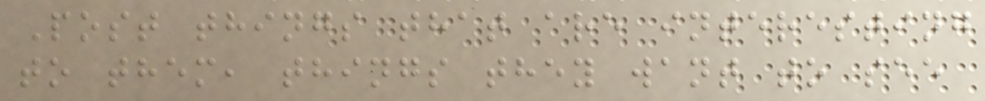Post things that are interesting
to them, things they want to see
